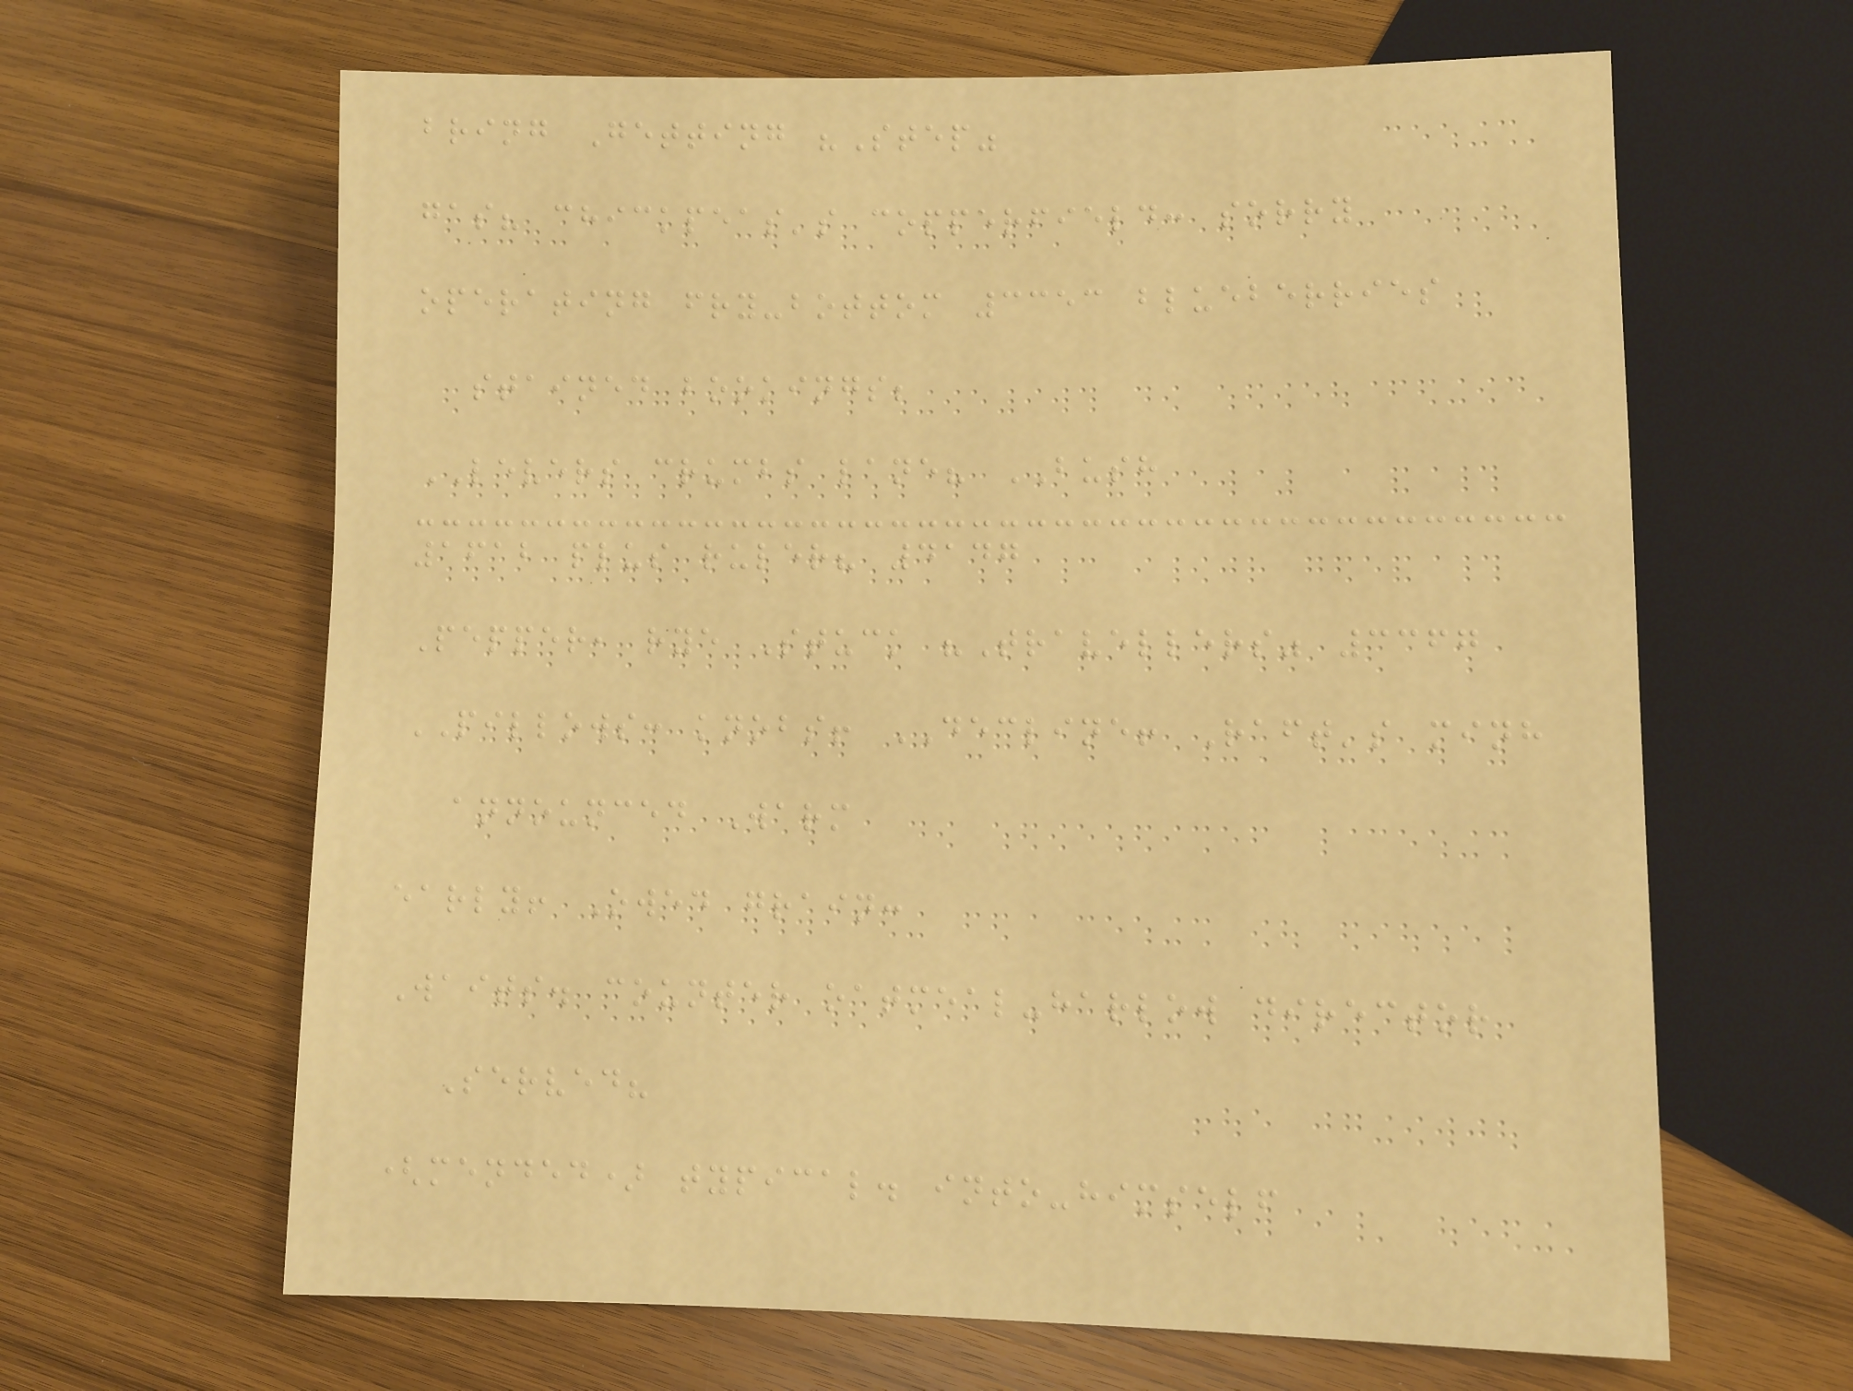bring Getting "Step"
gas? chickpeas's copperfield: sorry
operating fry-bottom 3353 blueberries
stained bookings;
LEVERS crumbs lane? BUSH
1612 plus ruler? 4147
Pepper, rye Stuck "Travellers" 3367
PILLOWS: knobs! DECLINE! Raft's minh
announced Warm
early! Owed grain:
Waits. counter oatmeal-harlow director
Served?
(mended) typical. into-himself
